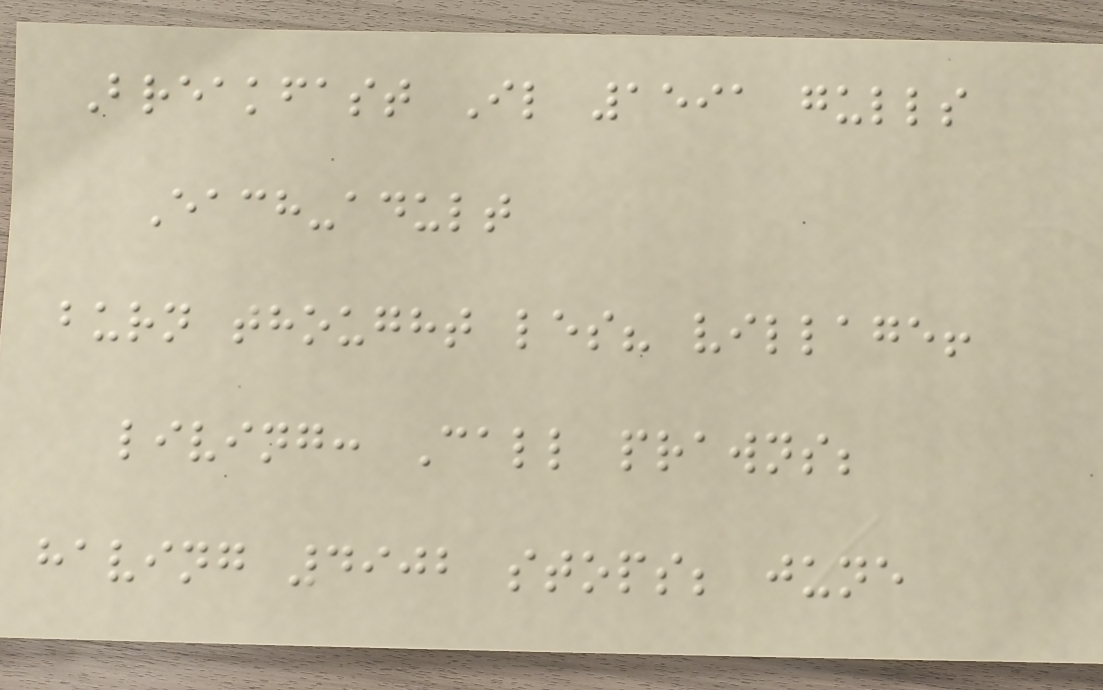Breakfast Il 1591 gulls
Each-adult
burn thought les? village!
living: Call prawns;
having 4902 stops; june
